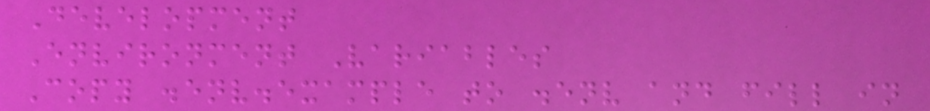Development
Environment Variables
Copy .env.example to .env and fill in
